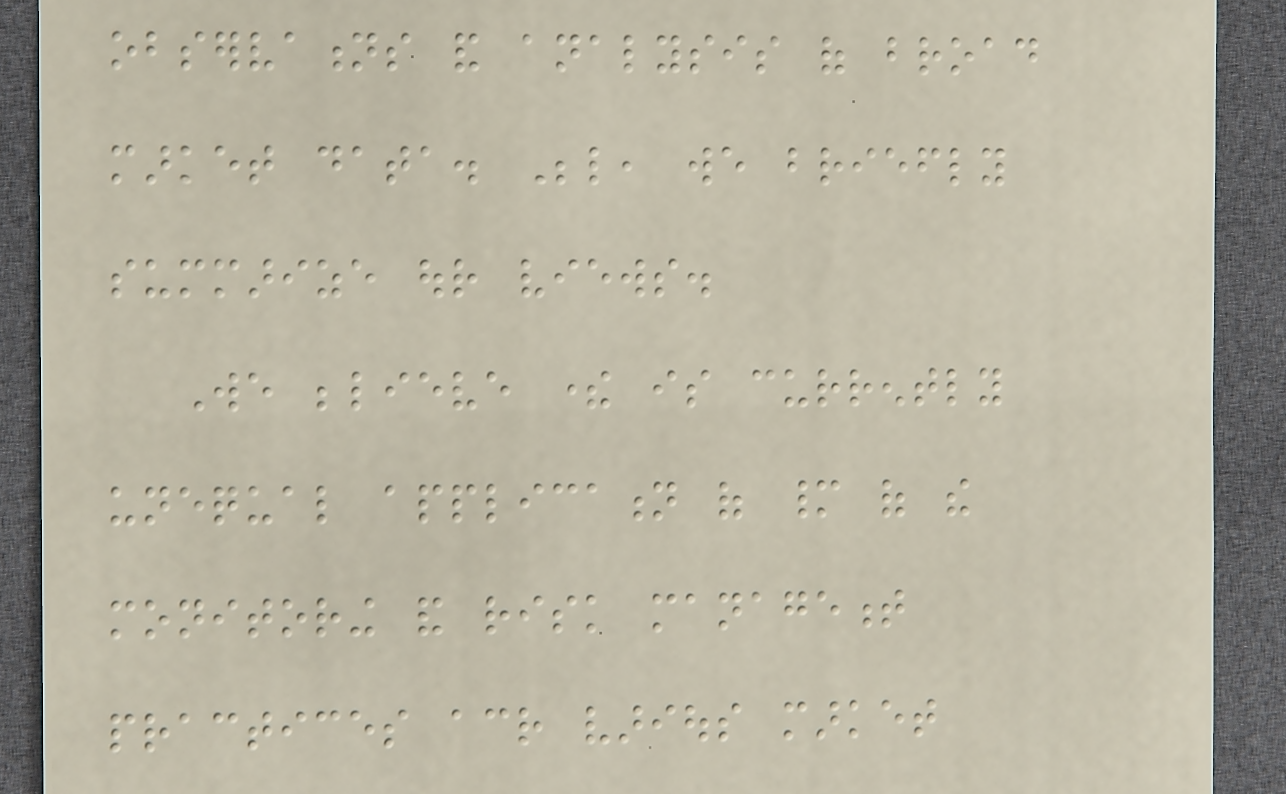observations and analysis of broad
market data. Below, we briefly
summarize our views.
We believe there is currently
unequal application of many of the
monitoring and risk management
practices across various market
